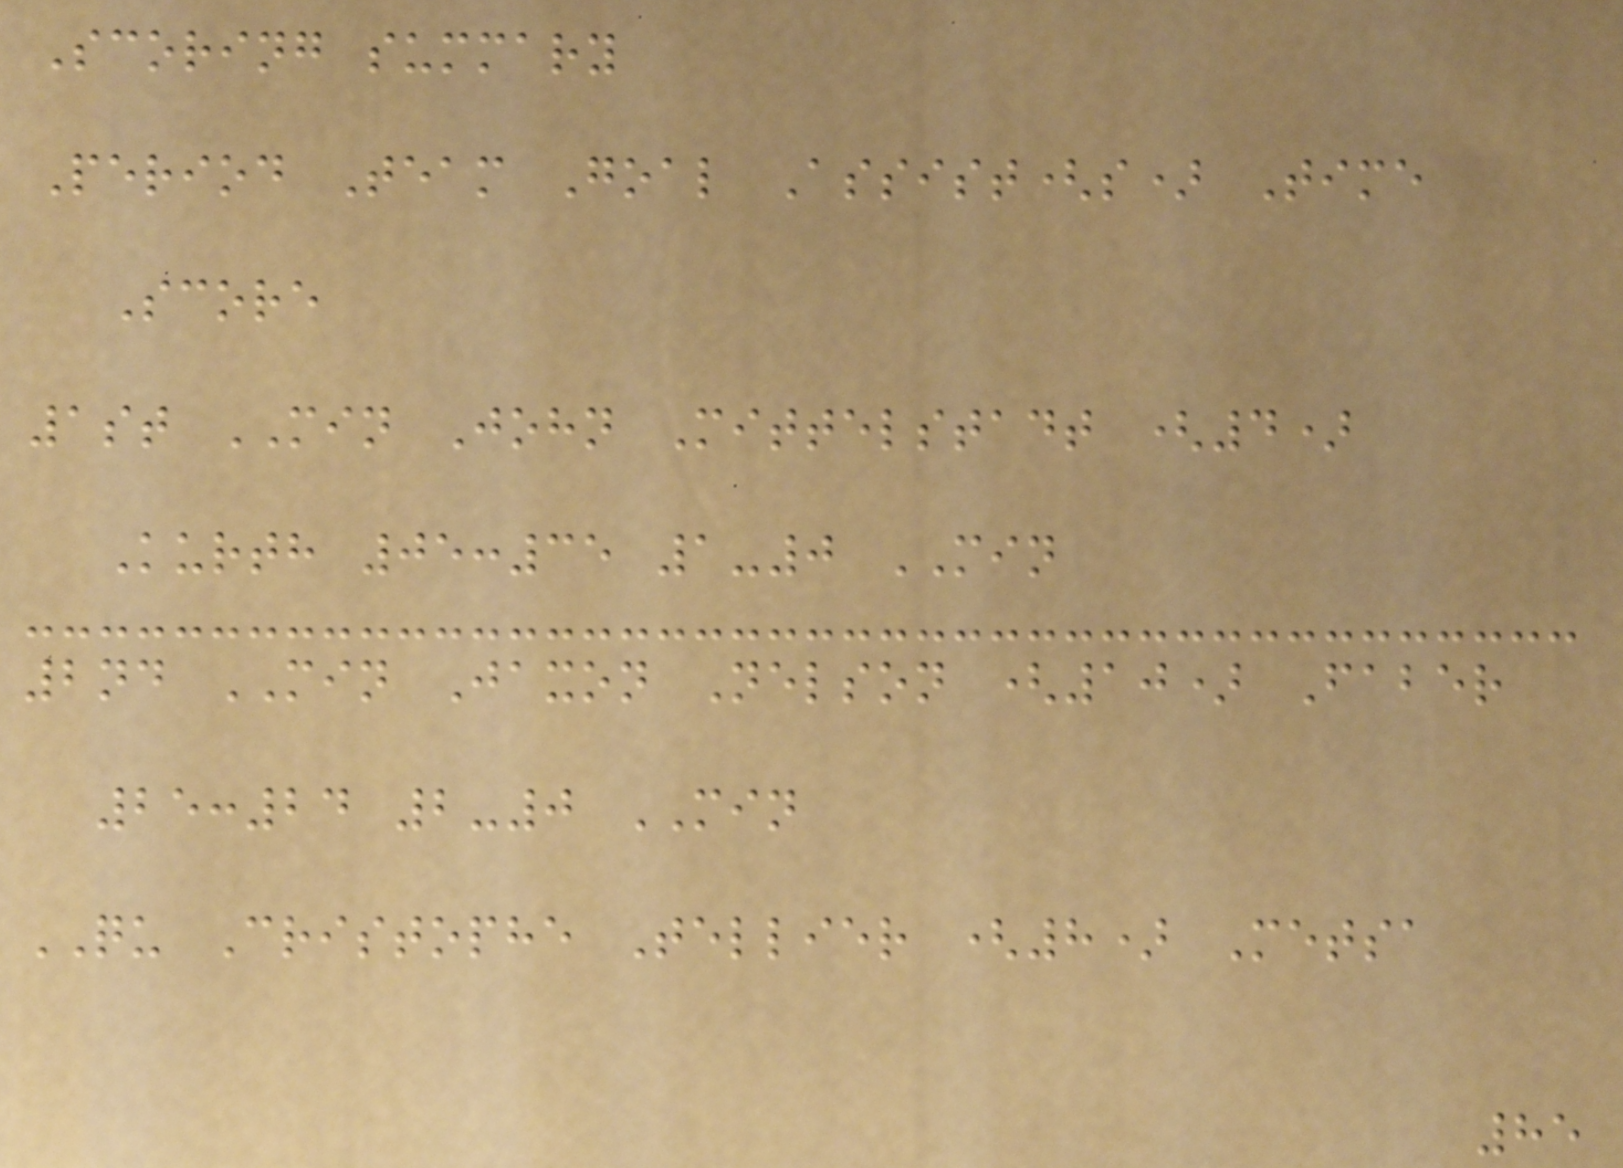Scoring summary
Period Team Goal Assist(s) Time
Score
1st MIN John Mittelstadt (4)
Kurth 05:35 1-0 MIN
2nd MIN Jaxon Nelson (10) Faber
25:24 2-0 MIN
QU Cristophe Tellier (8) Metsa
85
